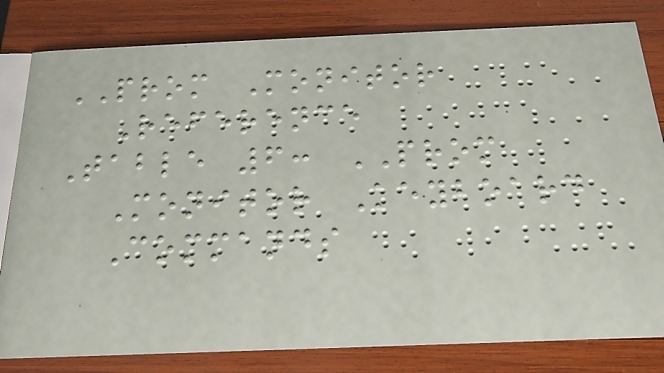PROM Monitor
Reference
Table 6: PROM
Monitor Keyboard
Commands
